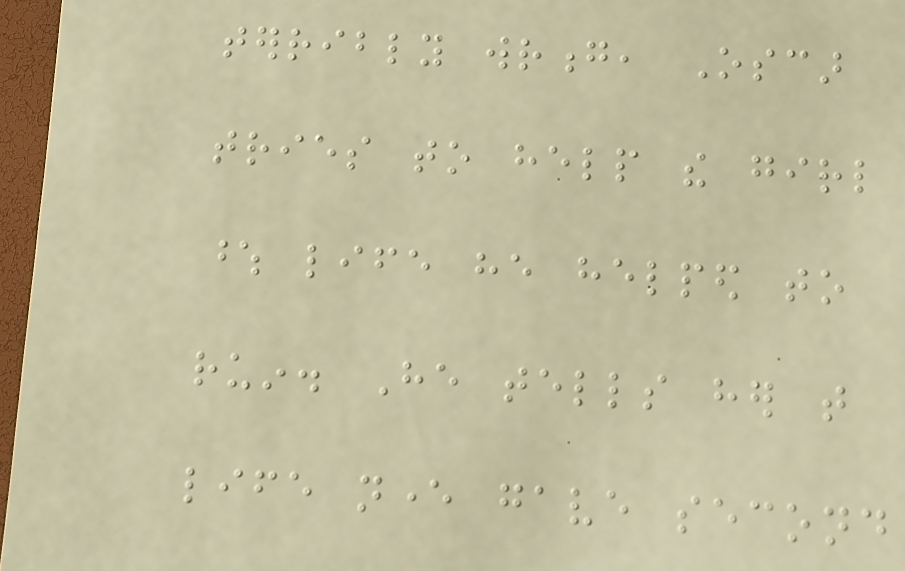terribly wrong, Oscar
tries to help the girl
whose life he helped to
ruin. He tells her that
life never gave second
